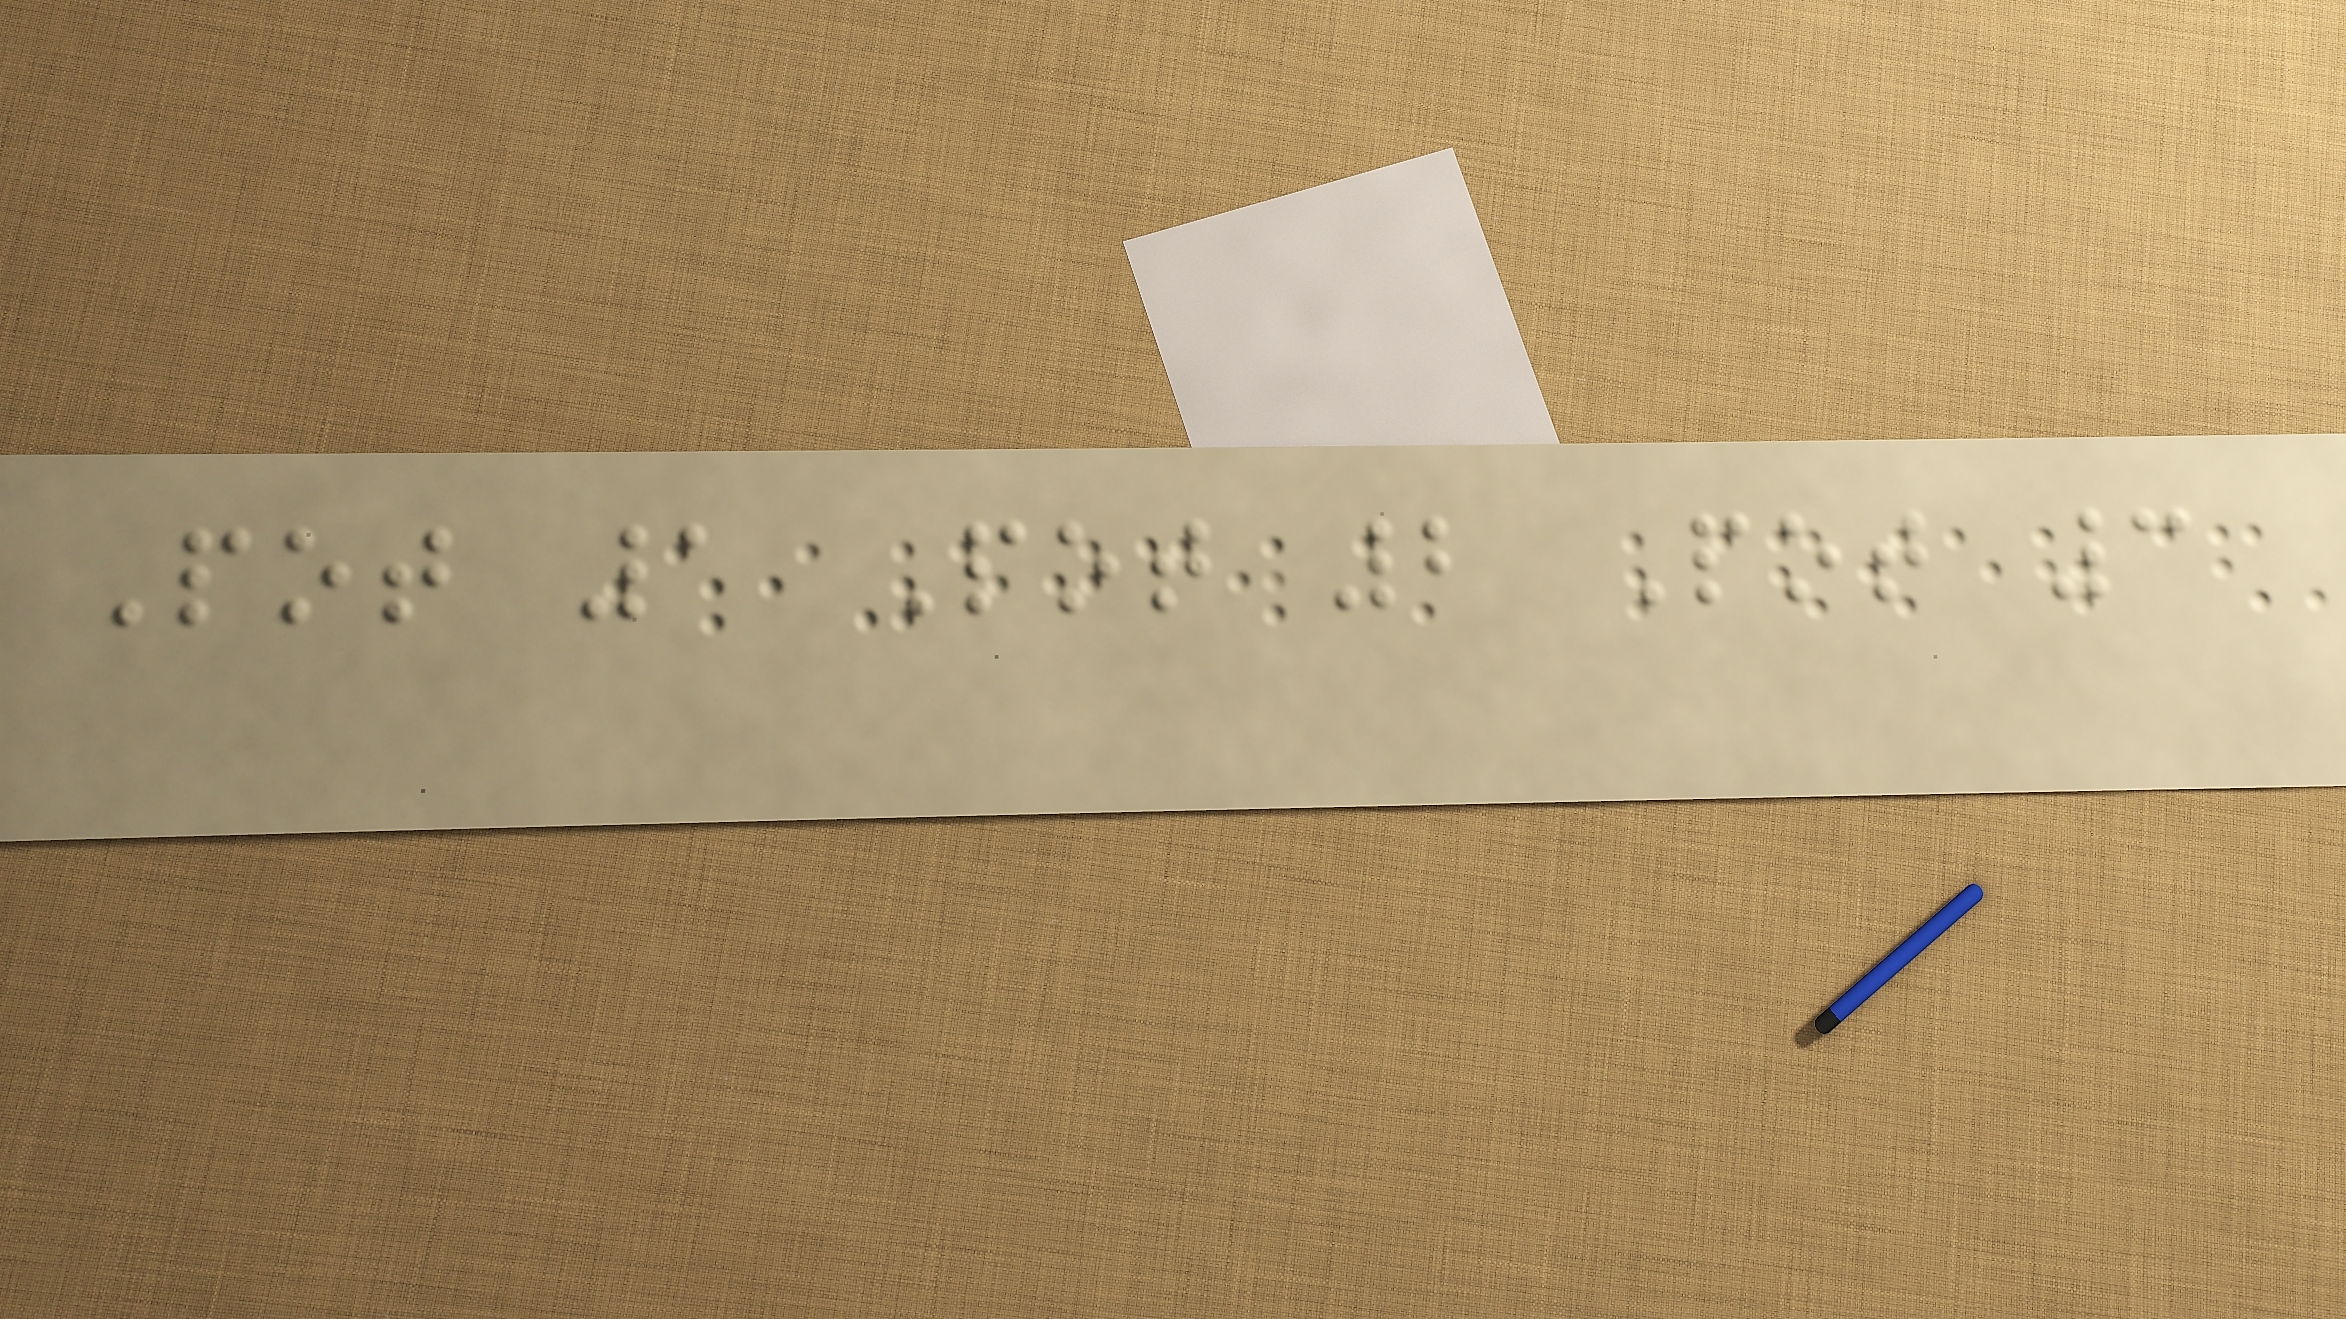Pot 1 Pot 2 Pot 3
